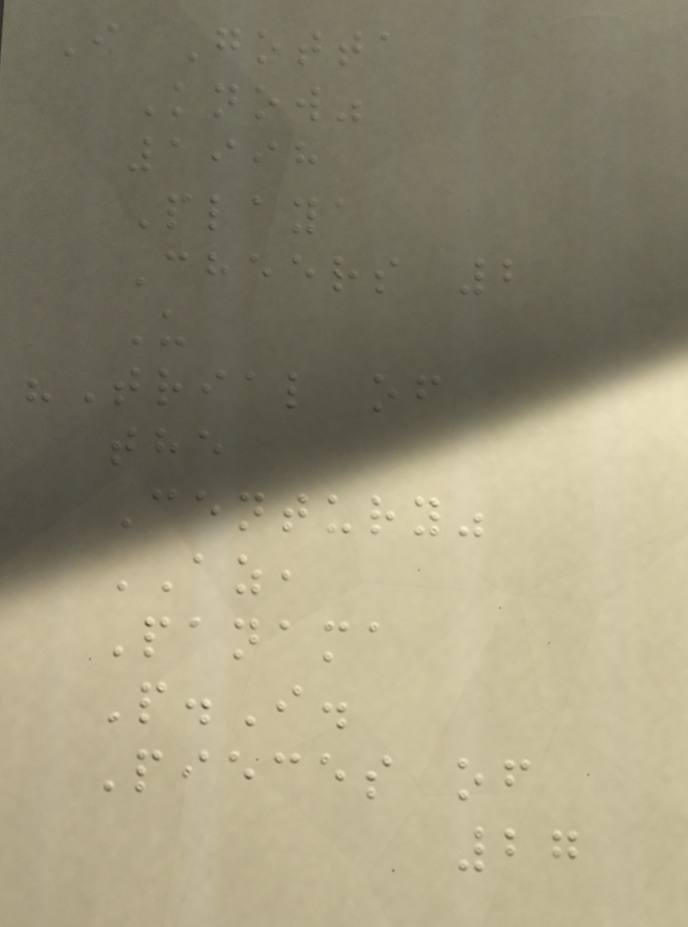I Gotta
Know"
1998
Playa
Cheers 2
U
"Trial of
the
Century"
AZ,
Panama
P.I.
Pieces of
27
